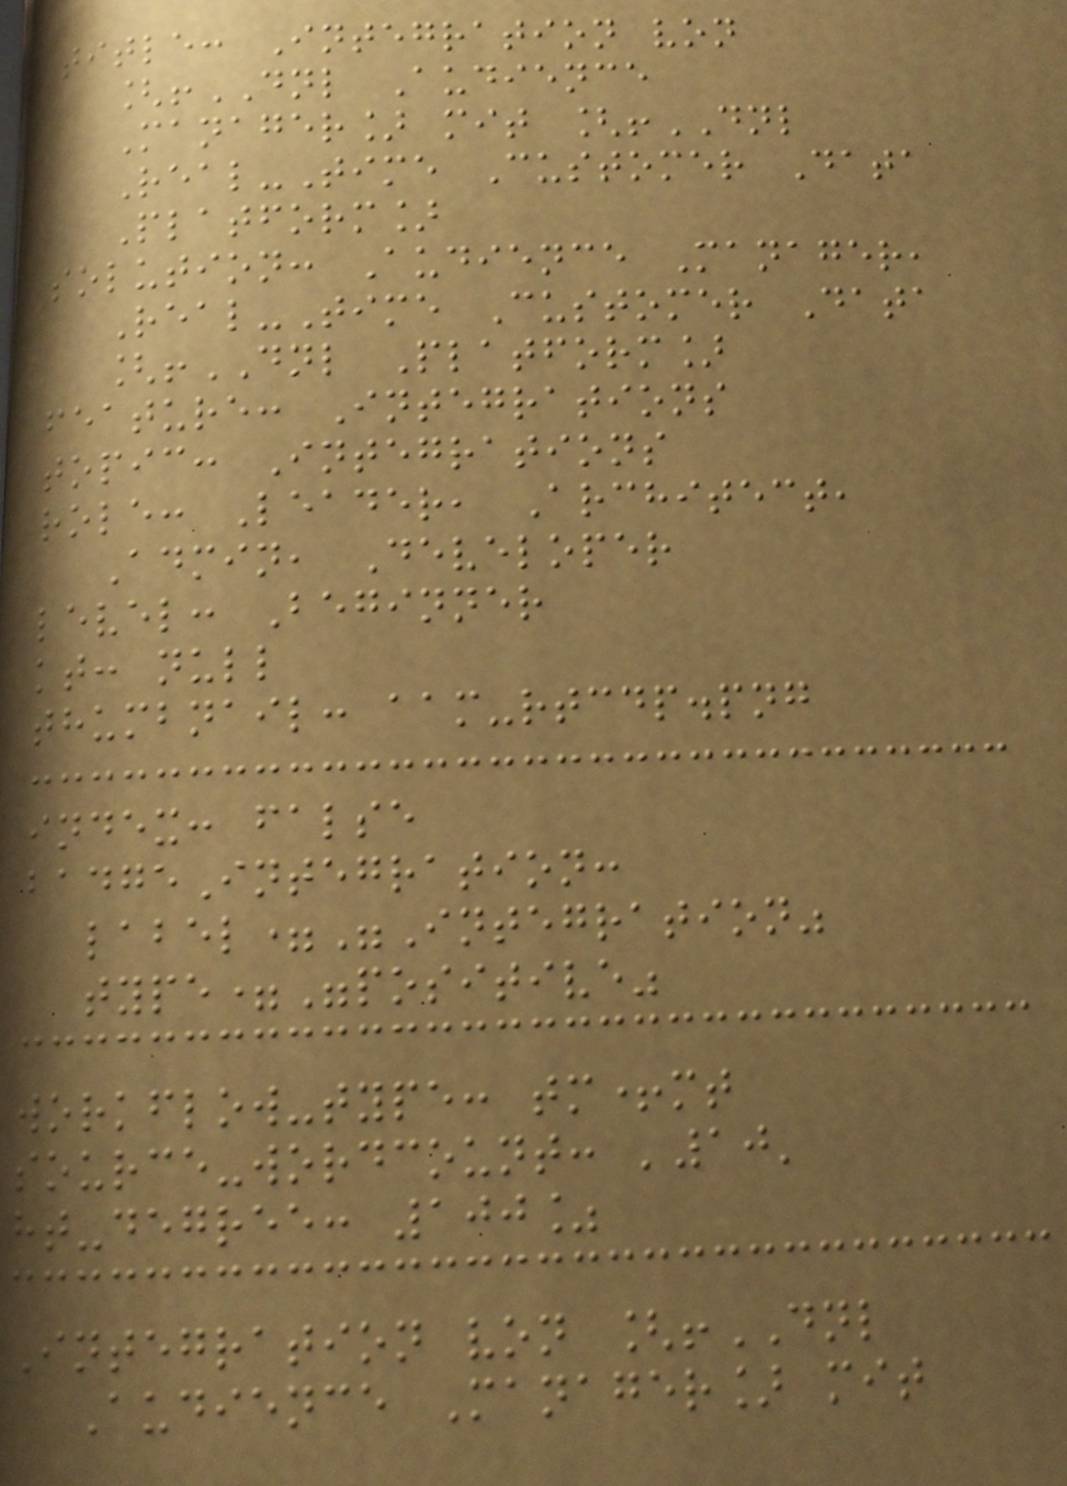title: Integration von
[!DNL Audience
Manager] mit [!DNL
Real-Time Customer Data
Platform]
solution: Audience Manager,
Real-Time Customer Data
[!DNL Platform]
feature: Integrations
topic: Integrations
role: Leader, Architect,
Admin, Developer
level: Beginner
kt: null
thumbnail: aam-rtcdp.png
index: false
badgeIntegration:
label="Integration"
type="positive"
workflow-type: tm+mt
source-wordcount: '10'
ht-degree: 100%
Integration von [!DNL
Audience Manager] mit
